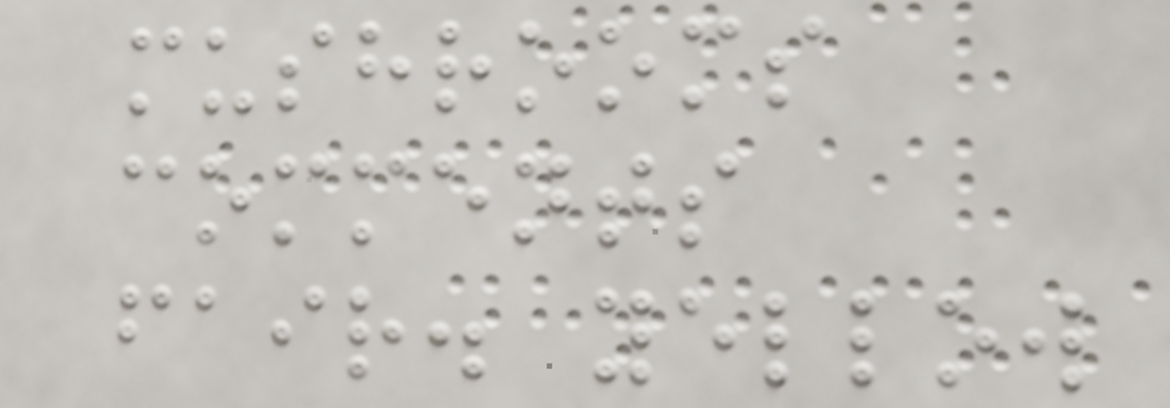mushrooms
comments
fair. yellow
